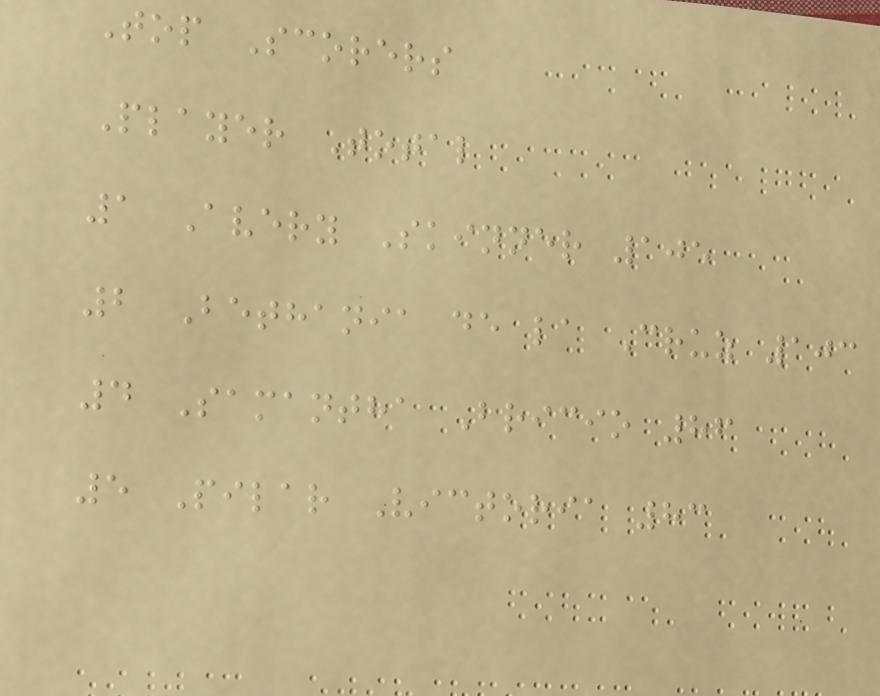Top Scorers
Player Total
1 Avery Skinner 105
2 Bethania de la Cruz 103
4 Samantha Bricio 86
5 Pilar Victoria 83
